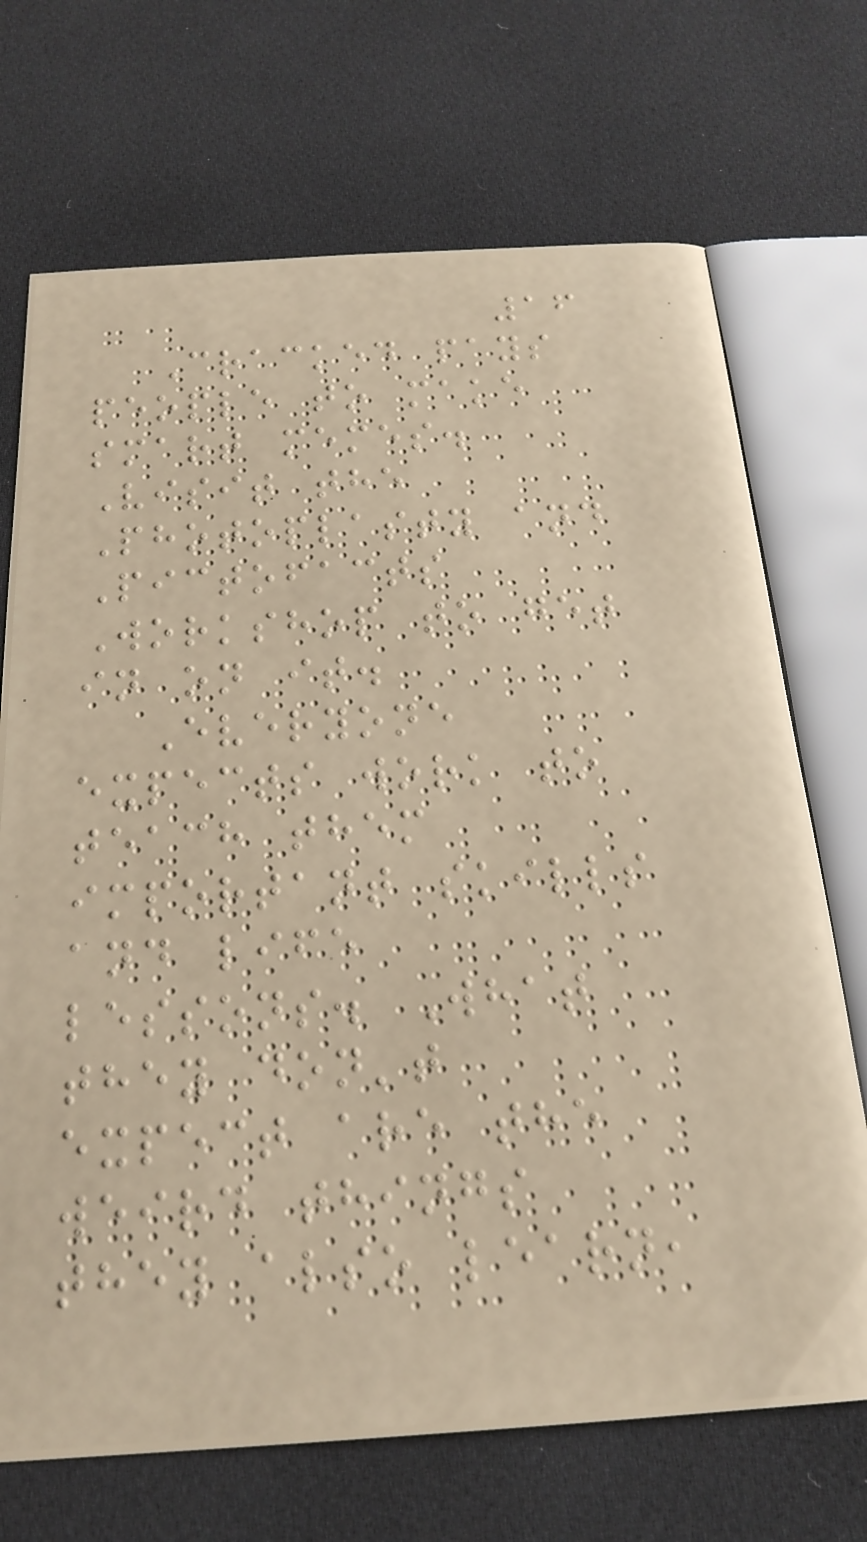16
Cracked pays
people to make
smart memes.
Visit the
Photoplasty and
Pictofacts
Workshop to get
in on it.
Everyone
expects work to
teach them
important skills
and life
lessons. What
they don't
expect are the
weird things
they also learn,
